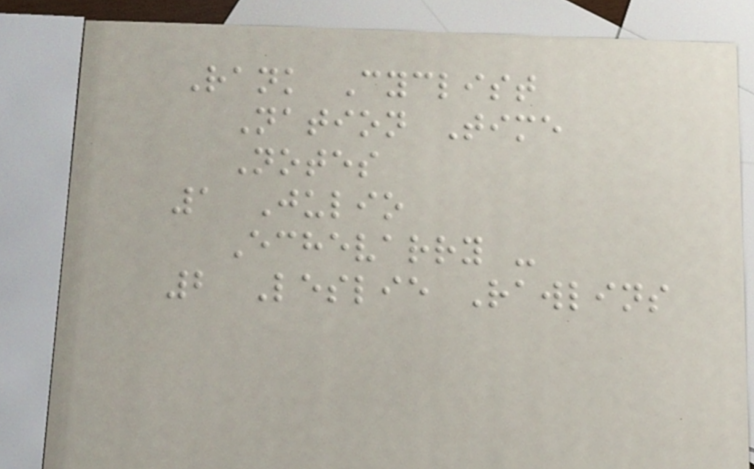Rank Cyclist
Nation Time
Notes
1 Julio
Echevarry -
2 Leslie Rawlins
